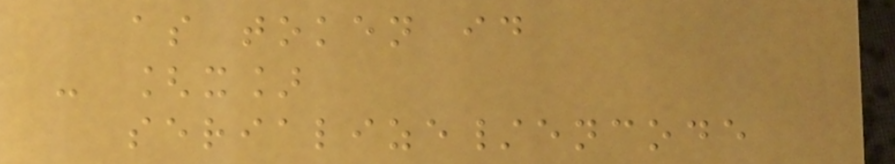as token id
- [x]
serialize/encode
